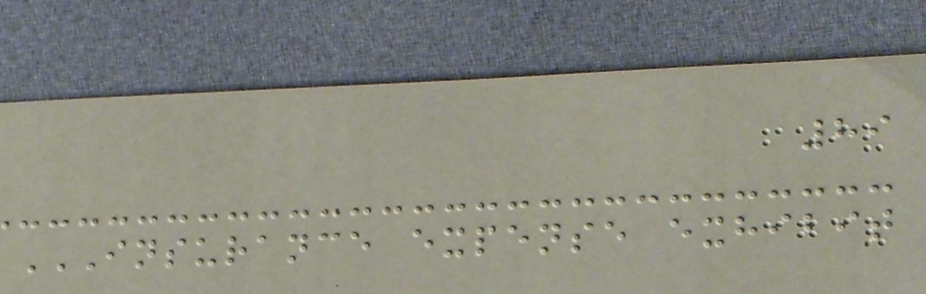89
INSURANCE EXPENSE EXHIBIT
